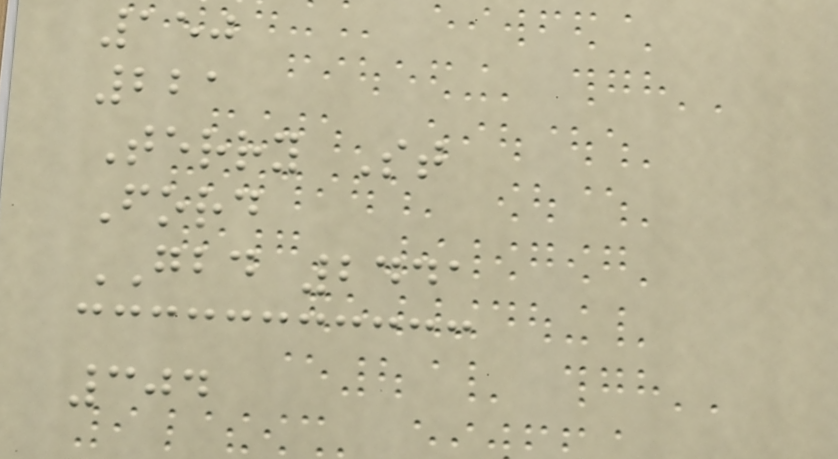150
221
Terry St
Ford
GBD 2441
304
